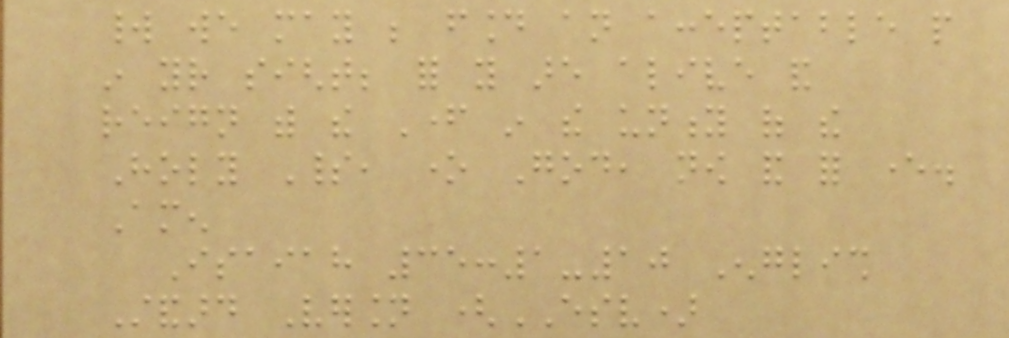world we may be found an acceptable people
in your sight; for you are alive and
reign with the Father in the unity of the
Holy Spirit, one God, now and for ever.
Amen
Isaiah 35:1-10 English
Standard Version (ESV)
